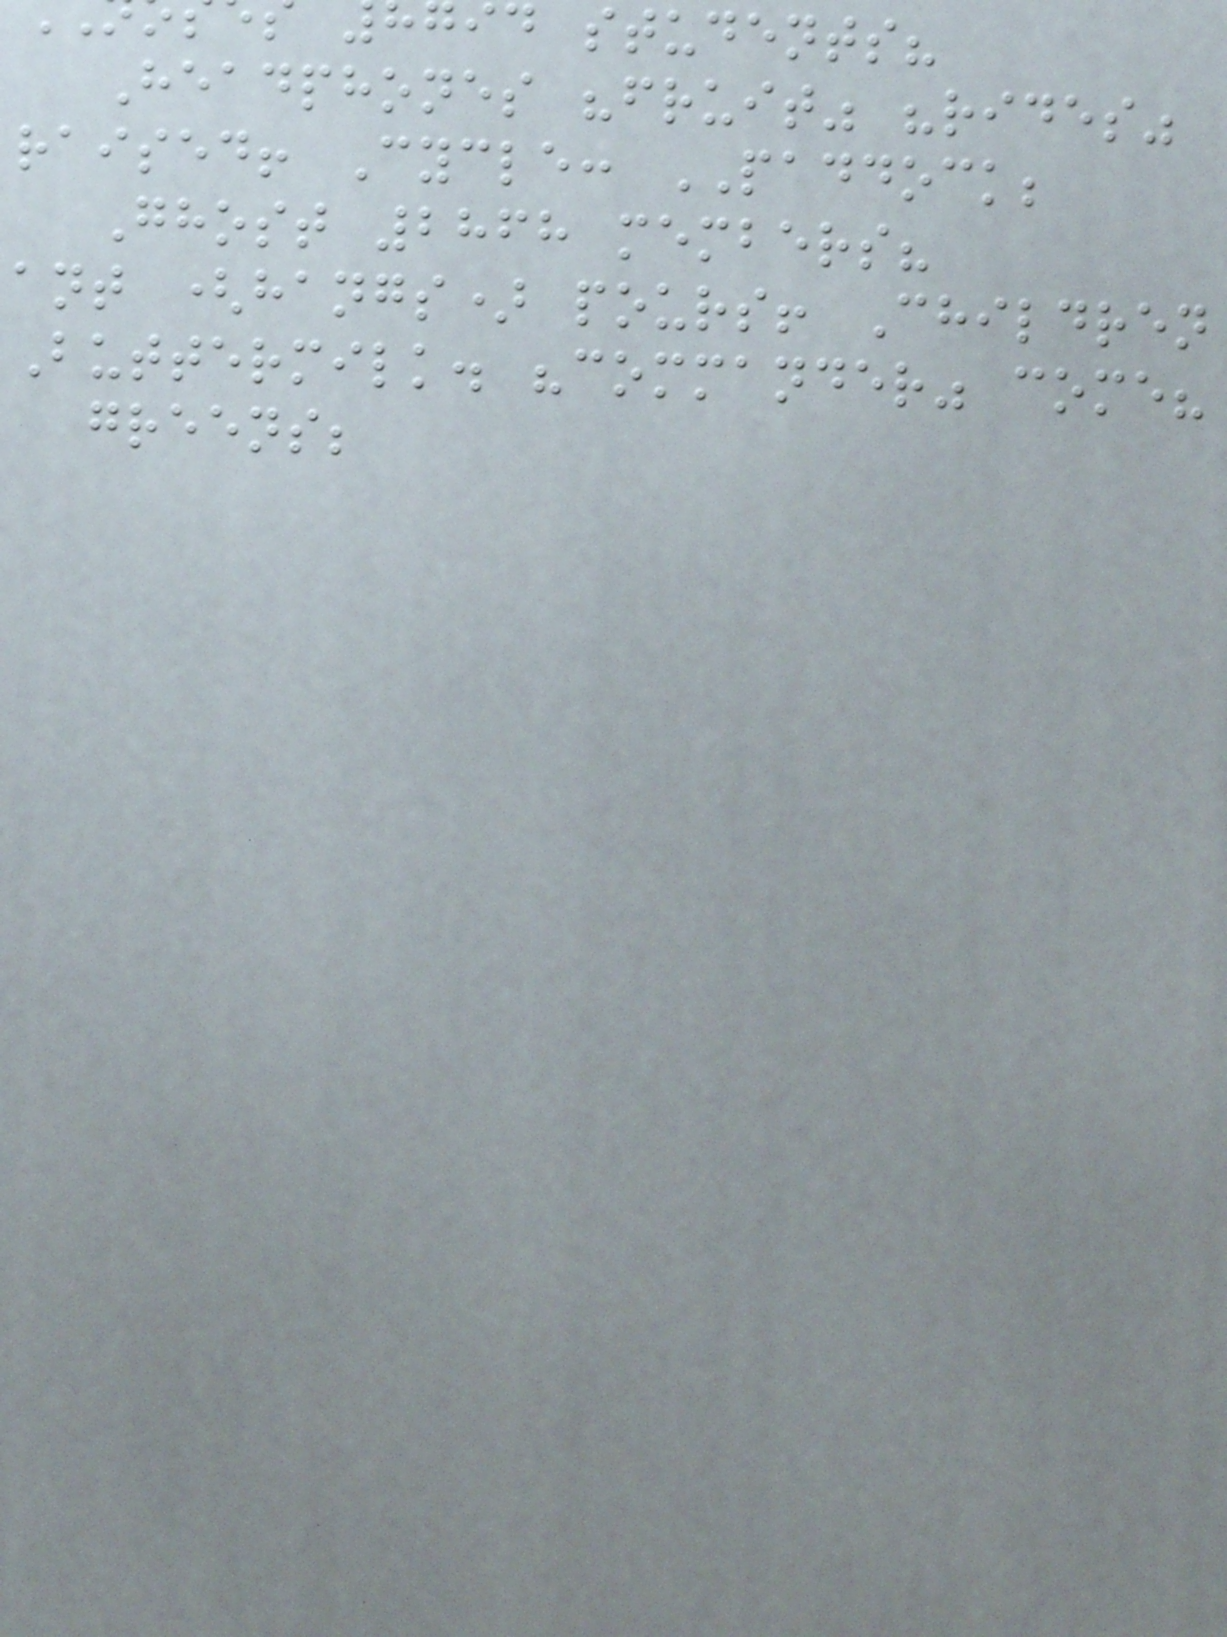id students?
Headphones "fruit" "rides"
raised! Cycle: PADDOCK;
Ghost 2868 members?
ant (hangs) pours! Children
Buttermilk. "commander" come?
greens;
